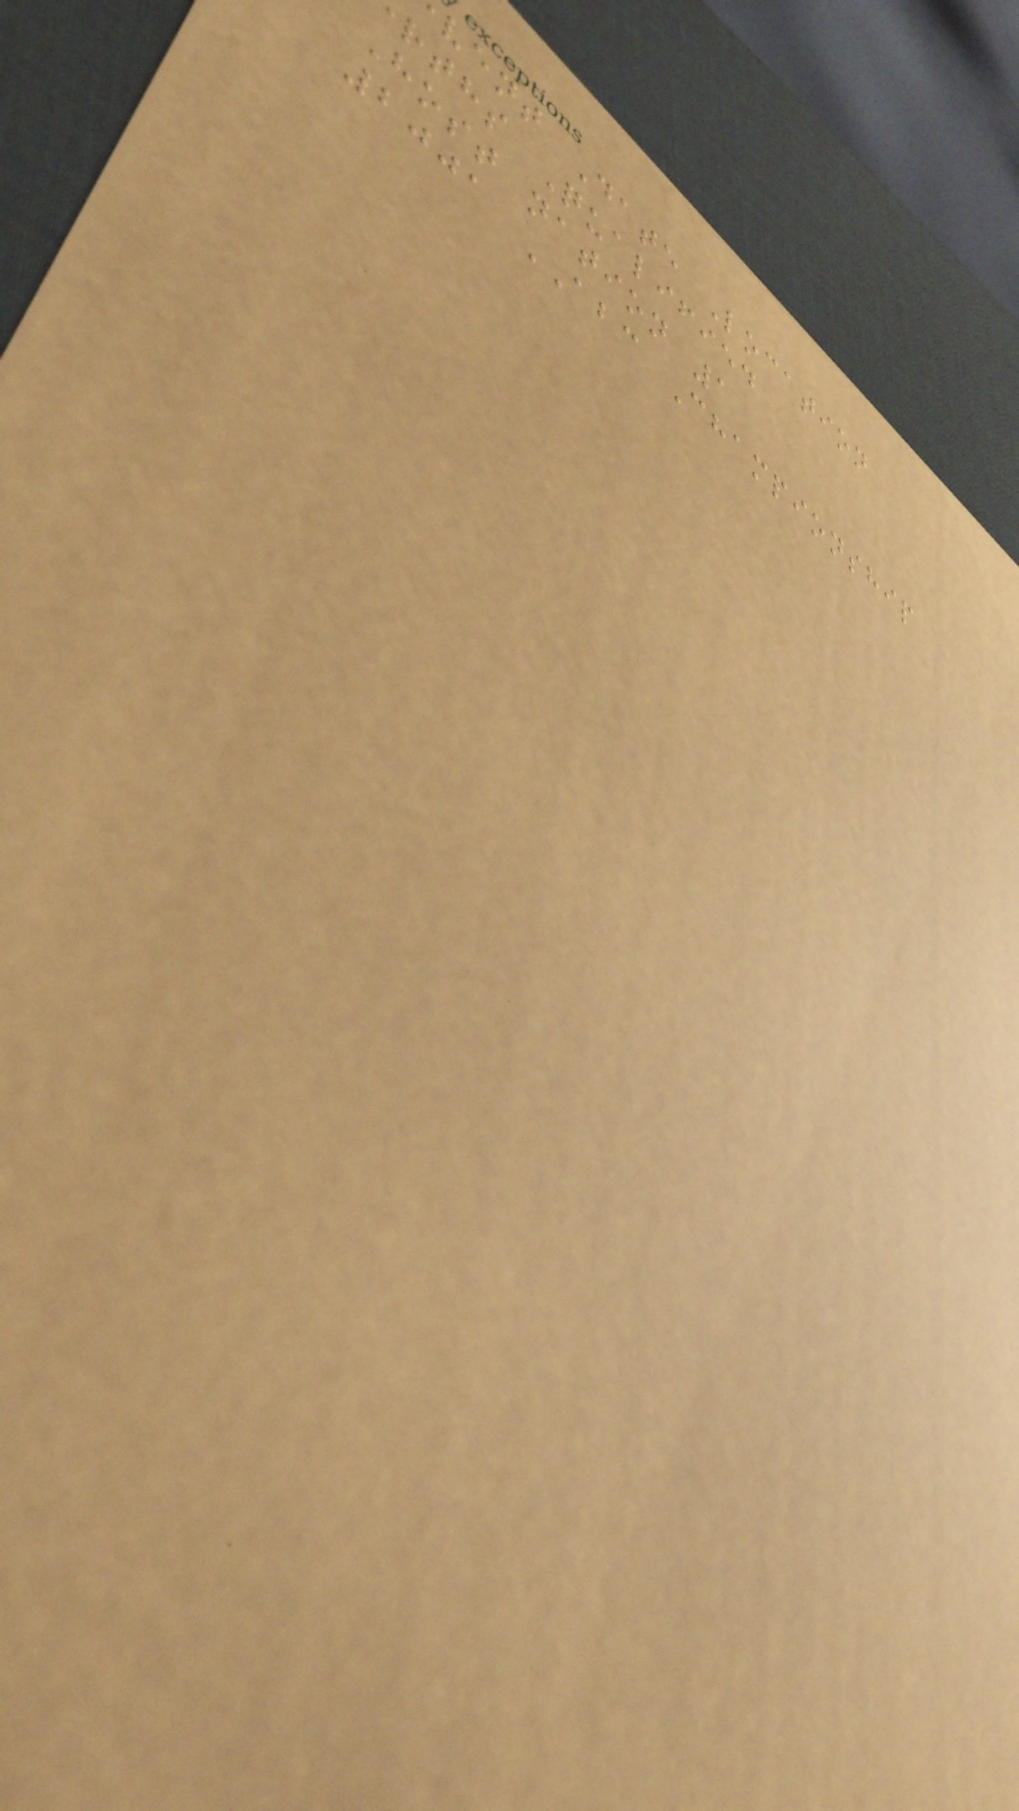vent Date Location
rths Qualified
Host nation 1
2001 ABC Championship
